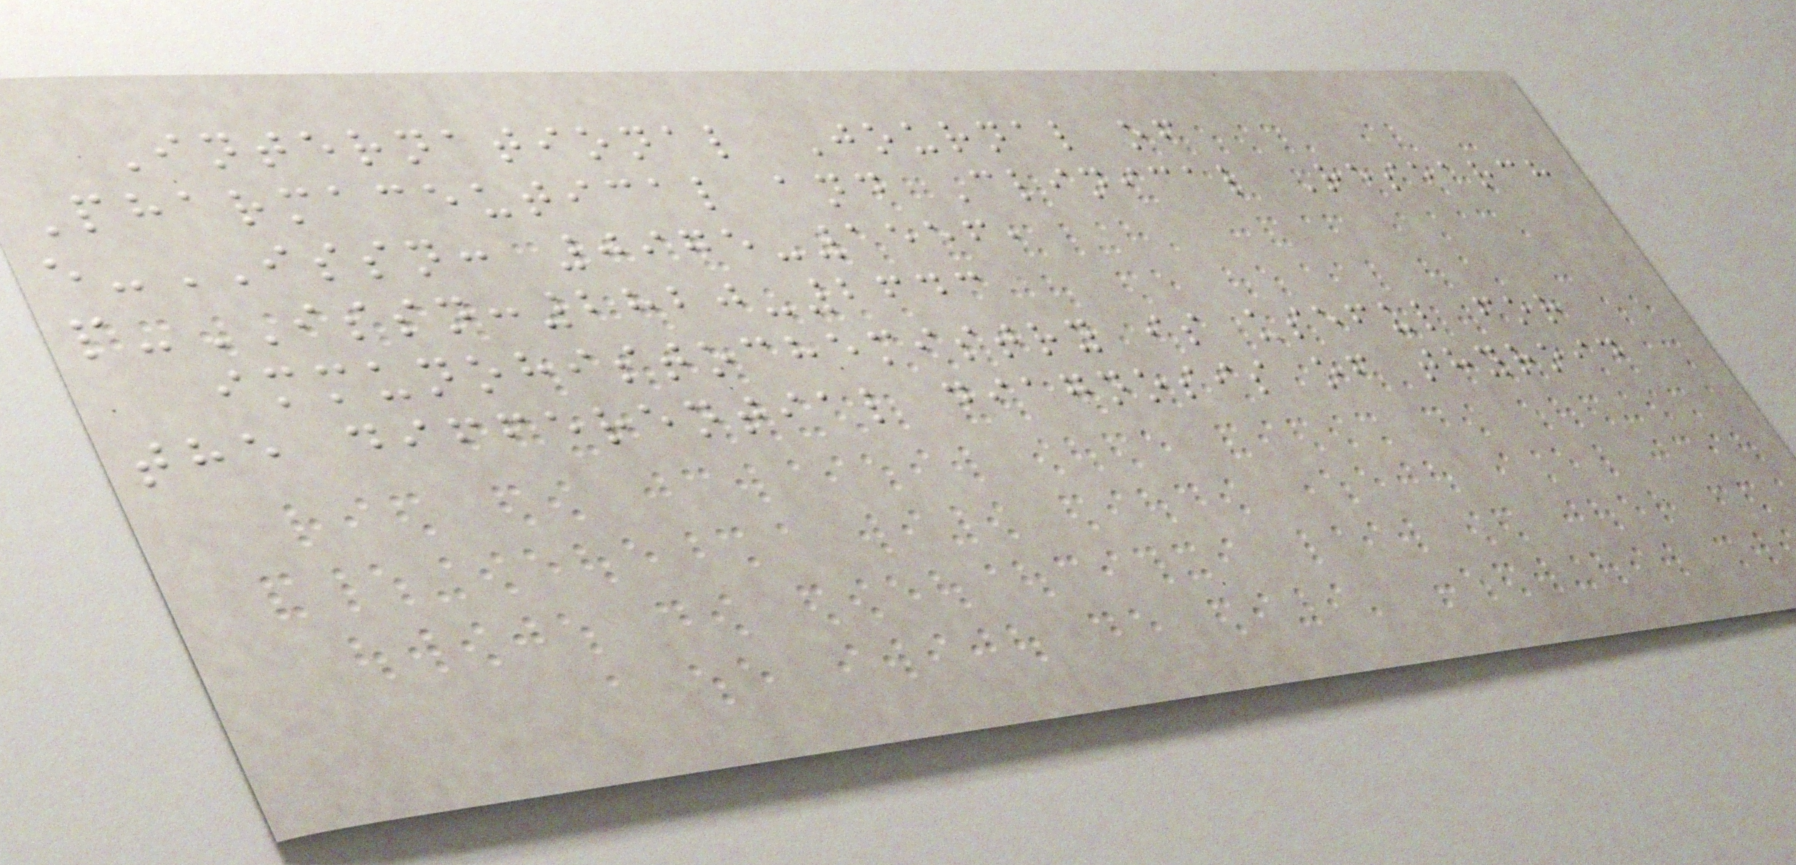International Journal of
Pharmaceutical and Clinical Research
e-ISSN: 0975-1556,
p-ISSN:2820-2643
immunohistochemistry is useful for
the differential diagnosis of thyroid
